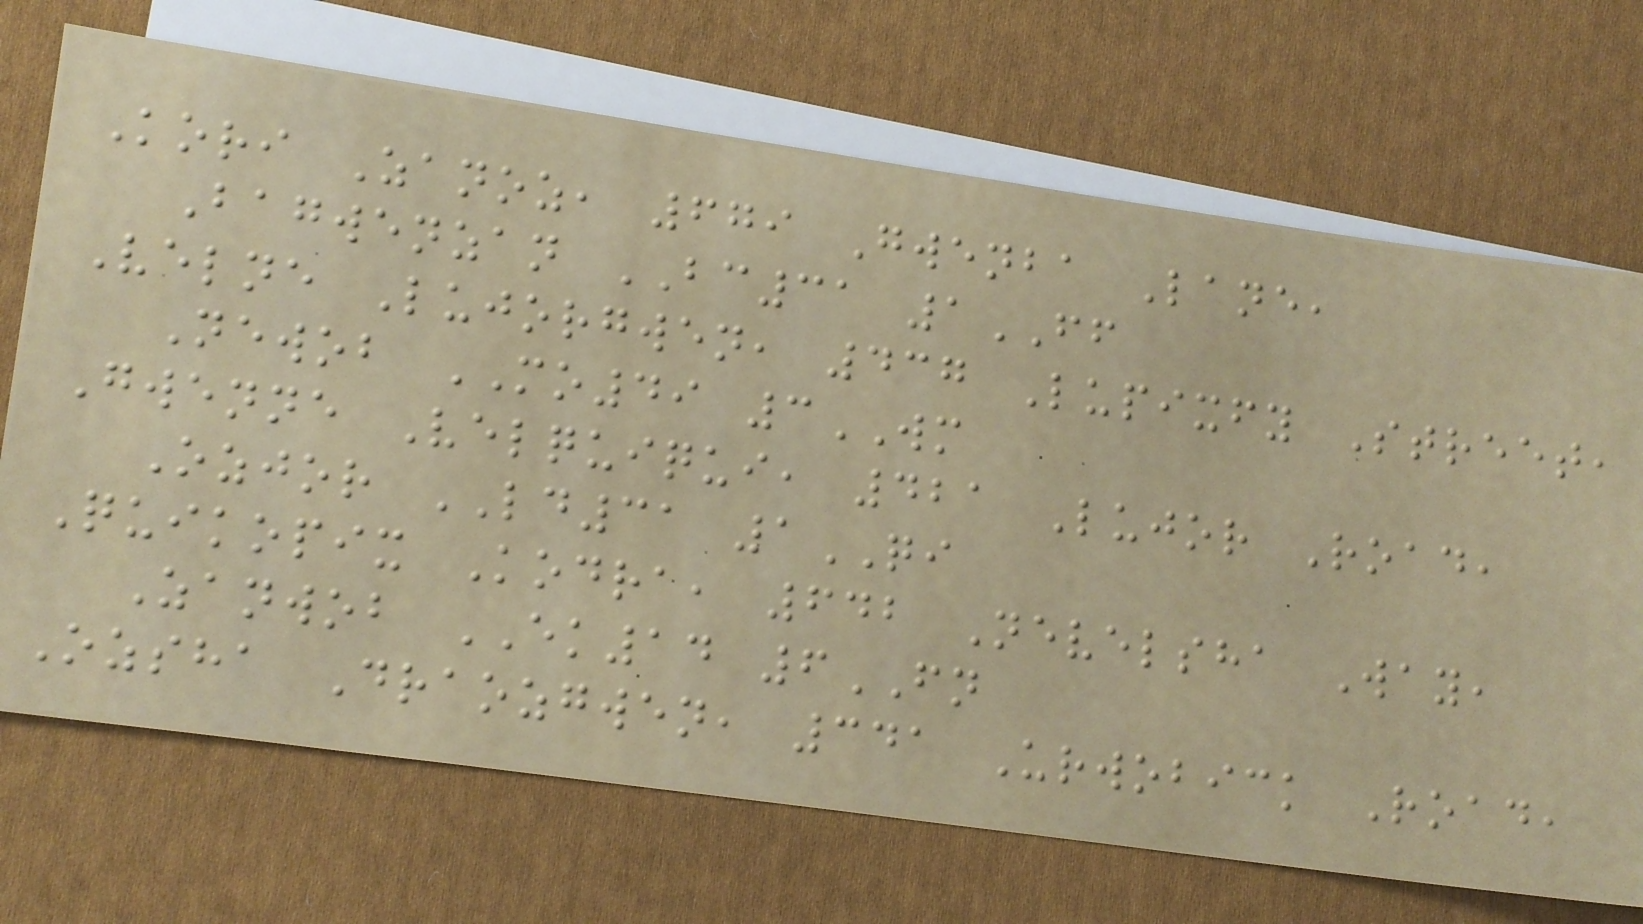Kori Zanoz, 679 Gwenba Lane,
Bagwenzan BC31 1FF
Velne Lujorgwen, 437 Lupixfy Street,
Newob MO49 3WM
Gwenne Velquiqui, 421 Lujor Road,
Ozjor LD31 1QI
Quikopix Kodra, 642 Nevelsha Way,
Zanwob EK14 6FN
Ozsha Draozgwen, 341 Urwobick Road,
